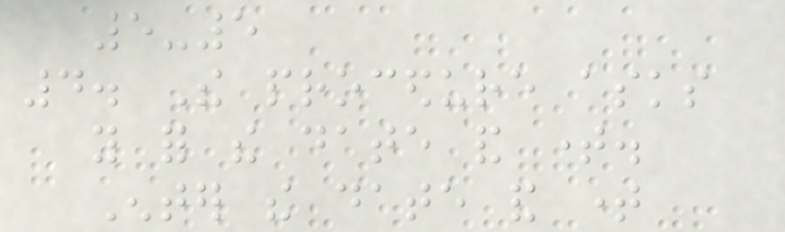5-5
4. The procedure asks
you for the date and time.
Enter the date and time
